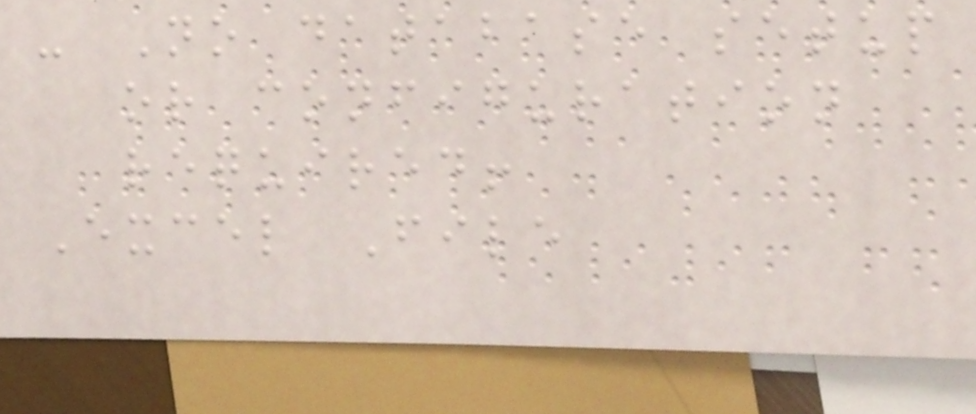- No database setup
or configuration
required!
Excel File
